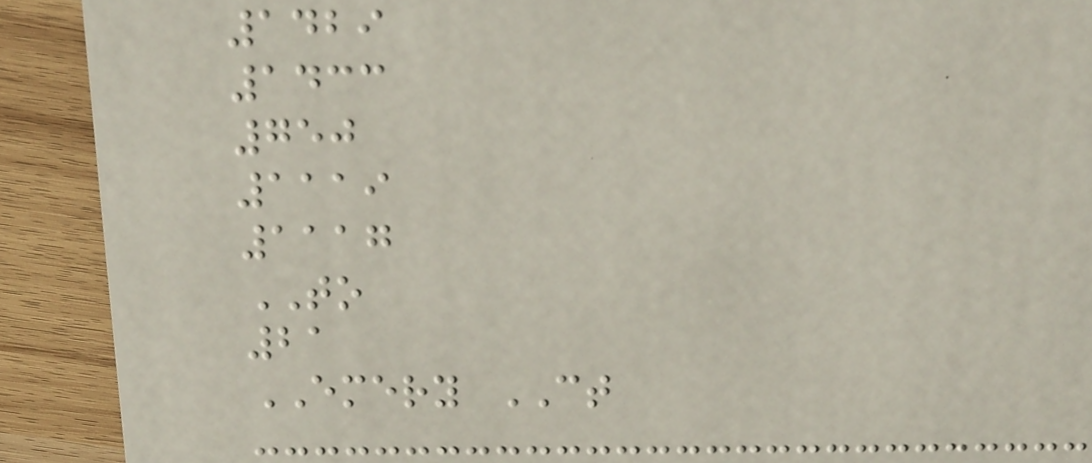1429
1433
750
1119
1117
TO
21
EMERY CT
